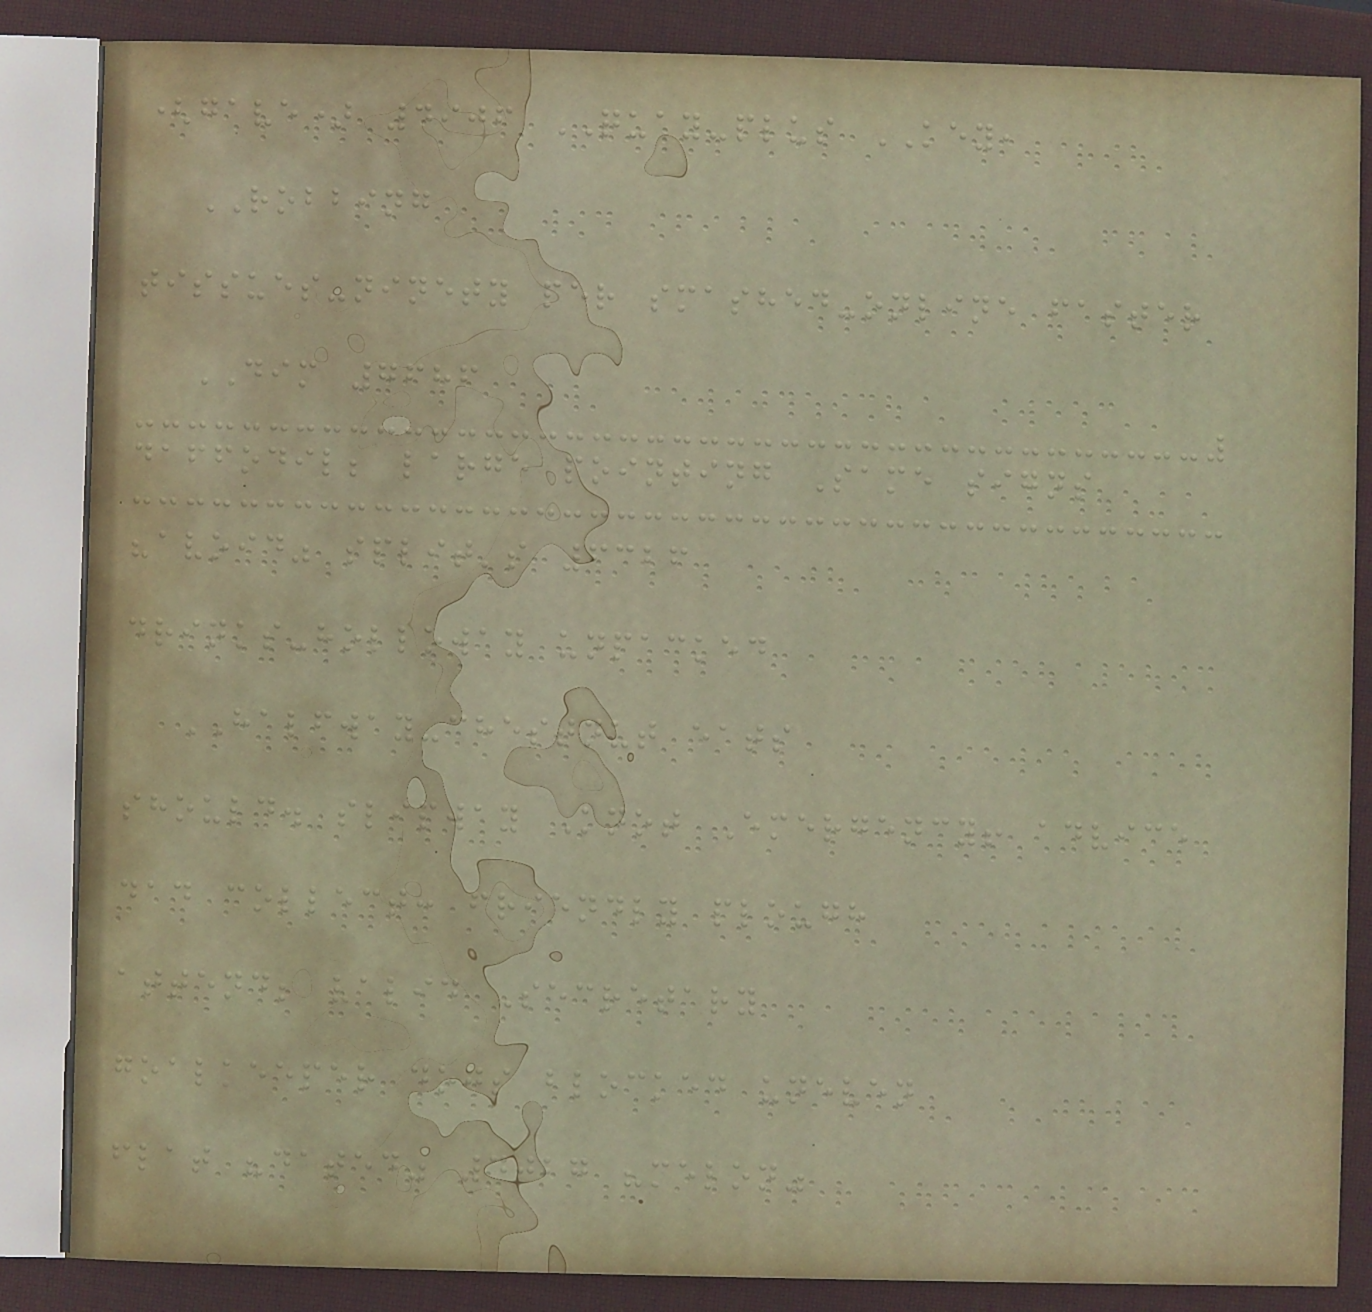(gave) 4906 QUAY-plus KEY,
ROBBING
tissues-ninety per smashed-online faster
DIM 7686
daffodil; large pointing Same signs
"avoid" split's 6326
drinks-holloway unpacked
HALFWAY-chestnut eats
should. slipway Knot Emergency! advice
dad collect: friendly plough
attend; valid Secretary
goalkeeper dogs blocked uneven
flat "dated" 4027 "melon"
